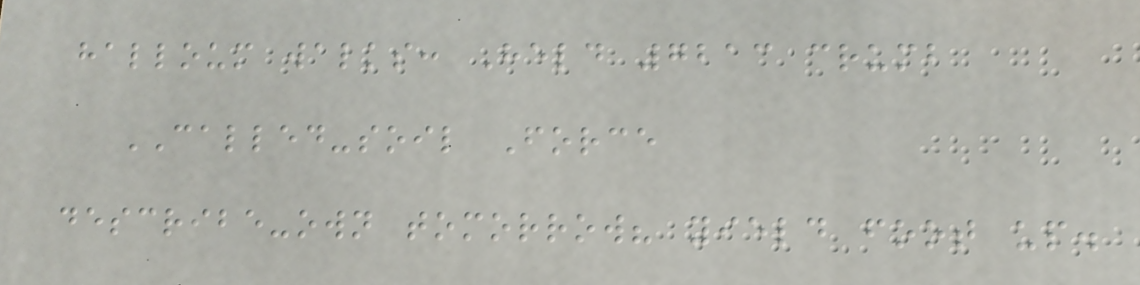halloum walks: Held 7213 crumb
CALLED-soil Force
describe-own tomorrow? yield foot up.
